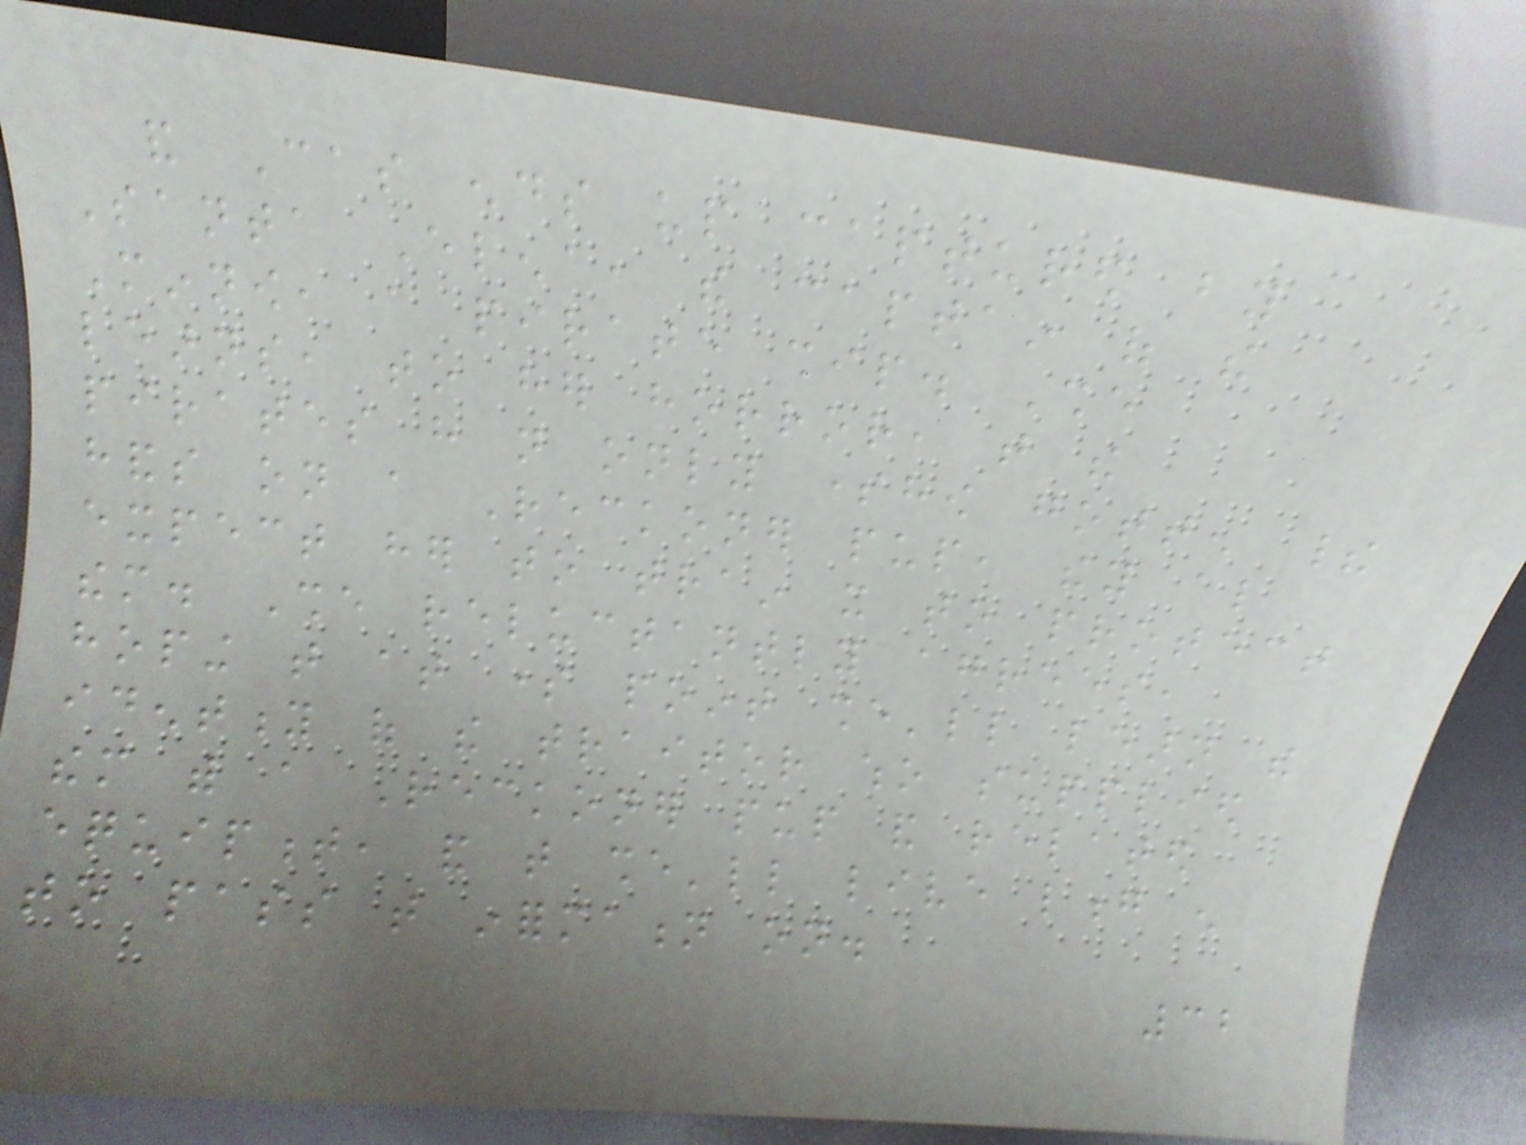and Cas ends up captured by
Santa Elena, the captain of the
Minnow, a pirate ship. She
learns, to her horror, that the
pirates have not only somehow gotten their
hands on a Reckoner pup, they also
expect her to train it to protect
them. She reluctantly agrees,
hoping that at some point she'll learn the
identity of the traitor who supplied
them with a Reckoner pup and related
equipment, and that she'll live long enough
to pass that information on.
32
